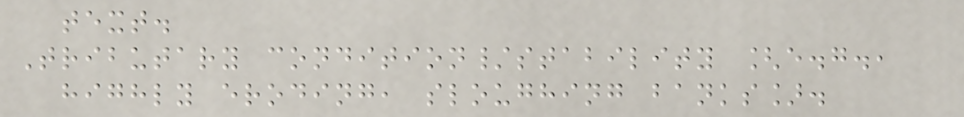text.
Tributary condition/stability [e.g.,
highly eroding, sloughing banks].
